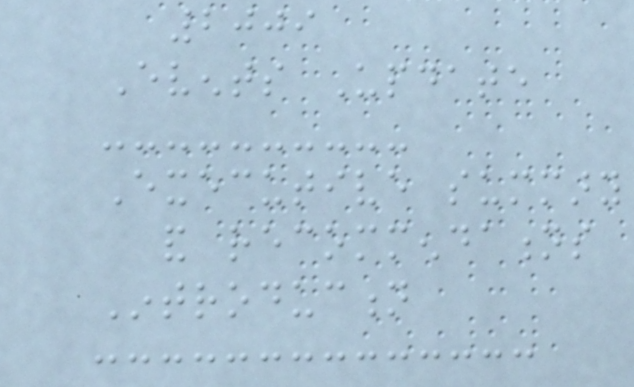2009
Events Update
Executive summary
and recommendations
Introduction
